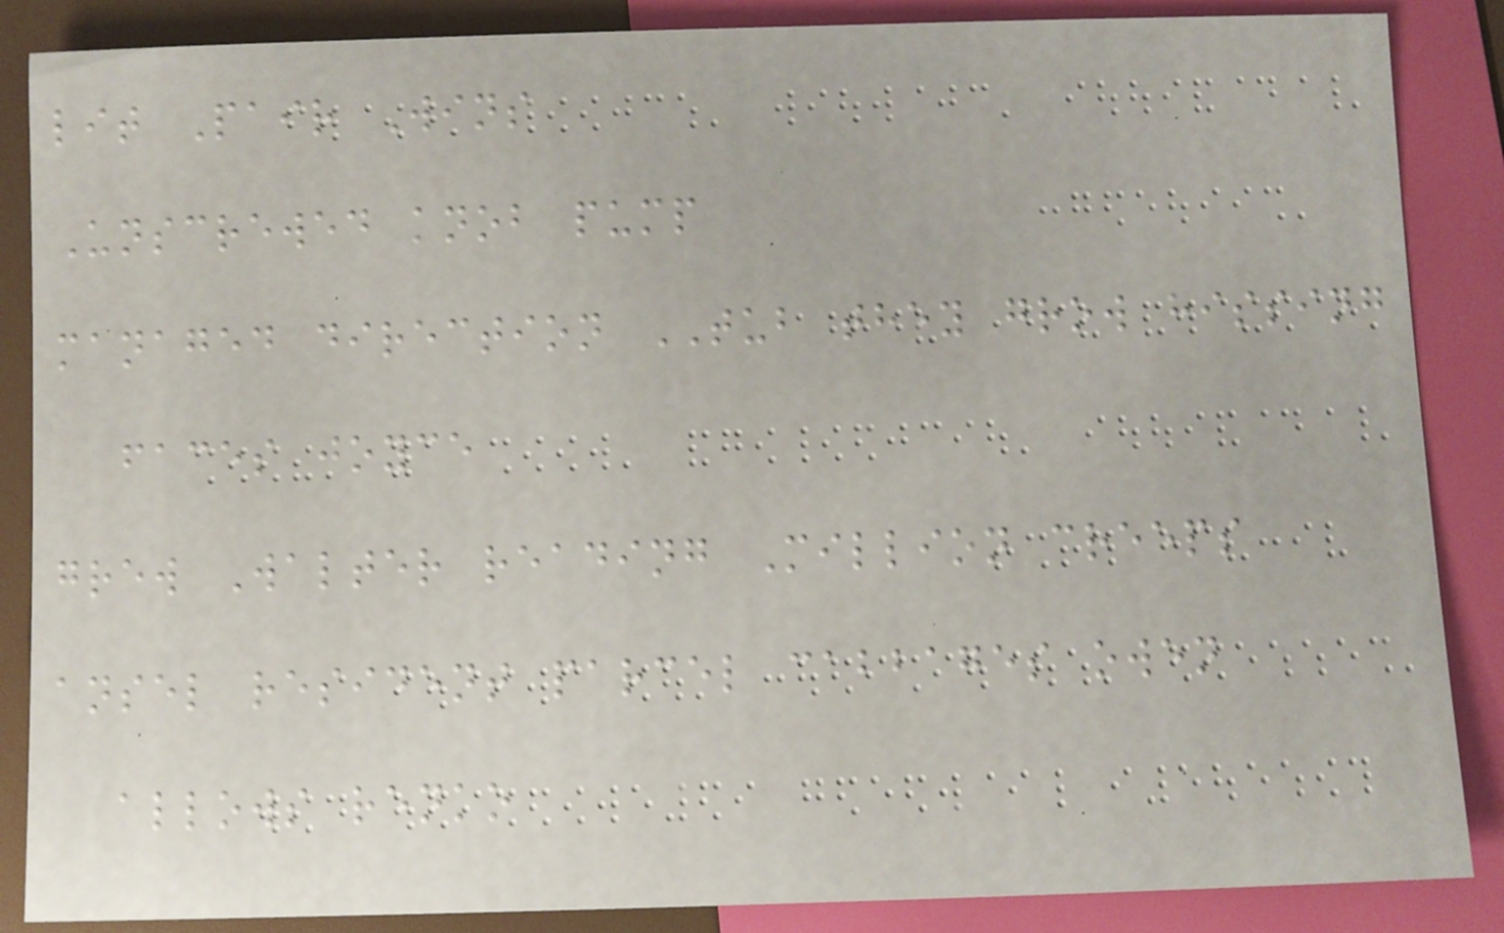lit Pair Wins
Unscrewed knob pump
managed direction TUB they grow hissing
faces joyce
grew Walter reading Million creeps
ansel resident parcel cabbages owen
allows renko
